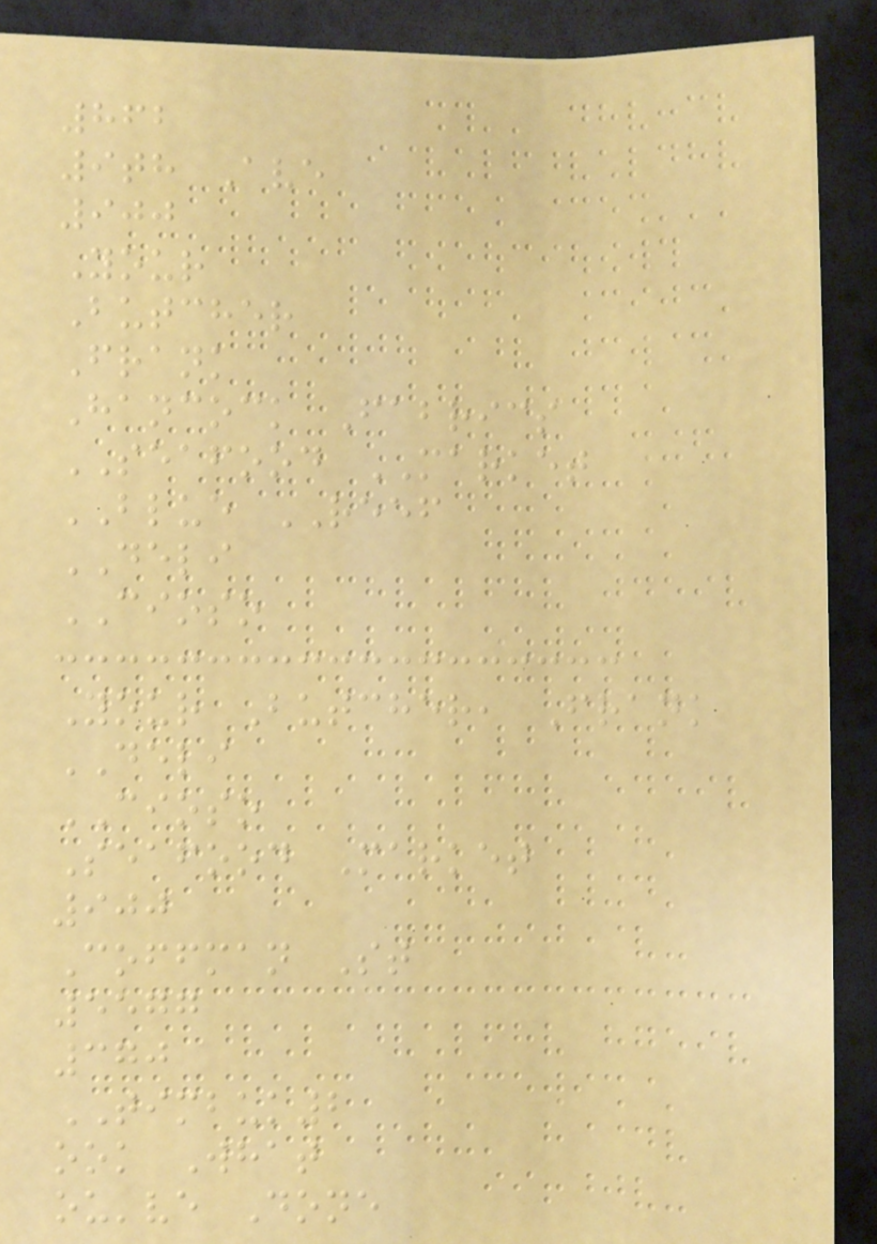862
9th Ave
900
Your
Butcher
Frank
Hancock Fabrics
SEAFOOD MARKET
BLUE REEF
DELI
CIOSO
Your Butcher, Frank
DELI
CIOSO
Seafood Market
900
Coffman St
5577
370
TIMBUK2
ook What
ou've Done
